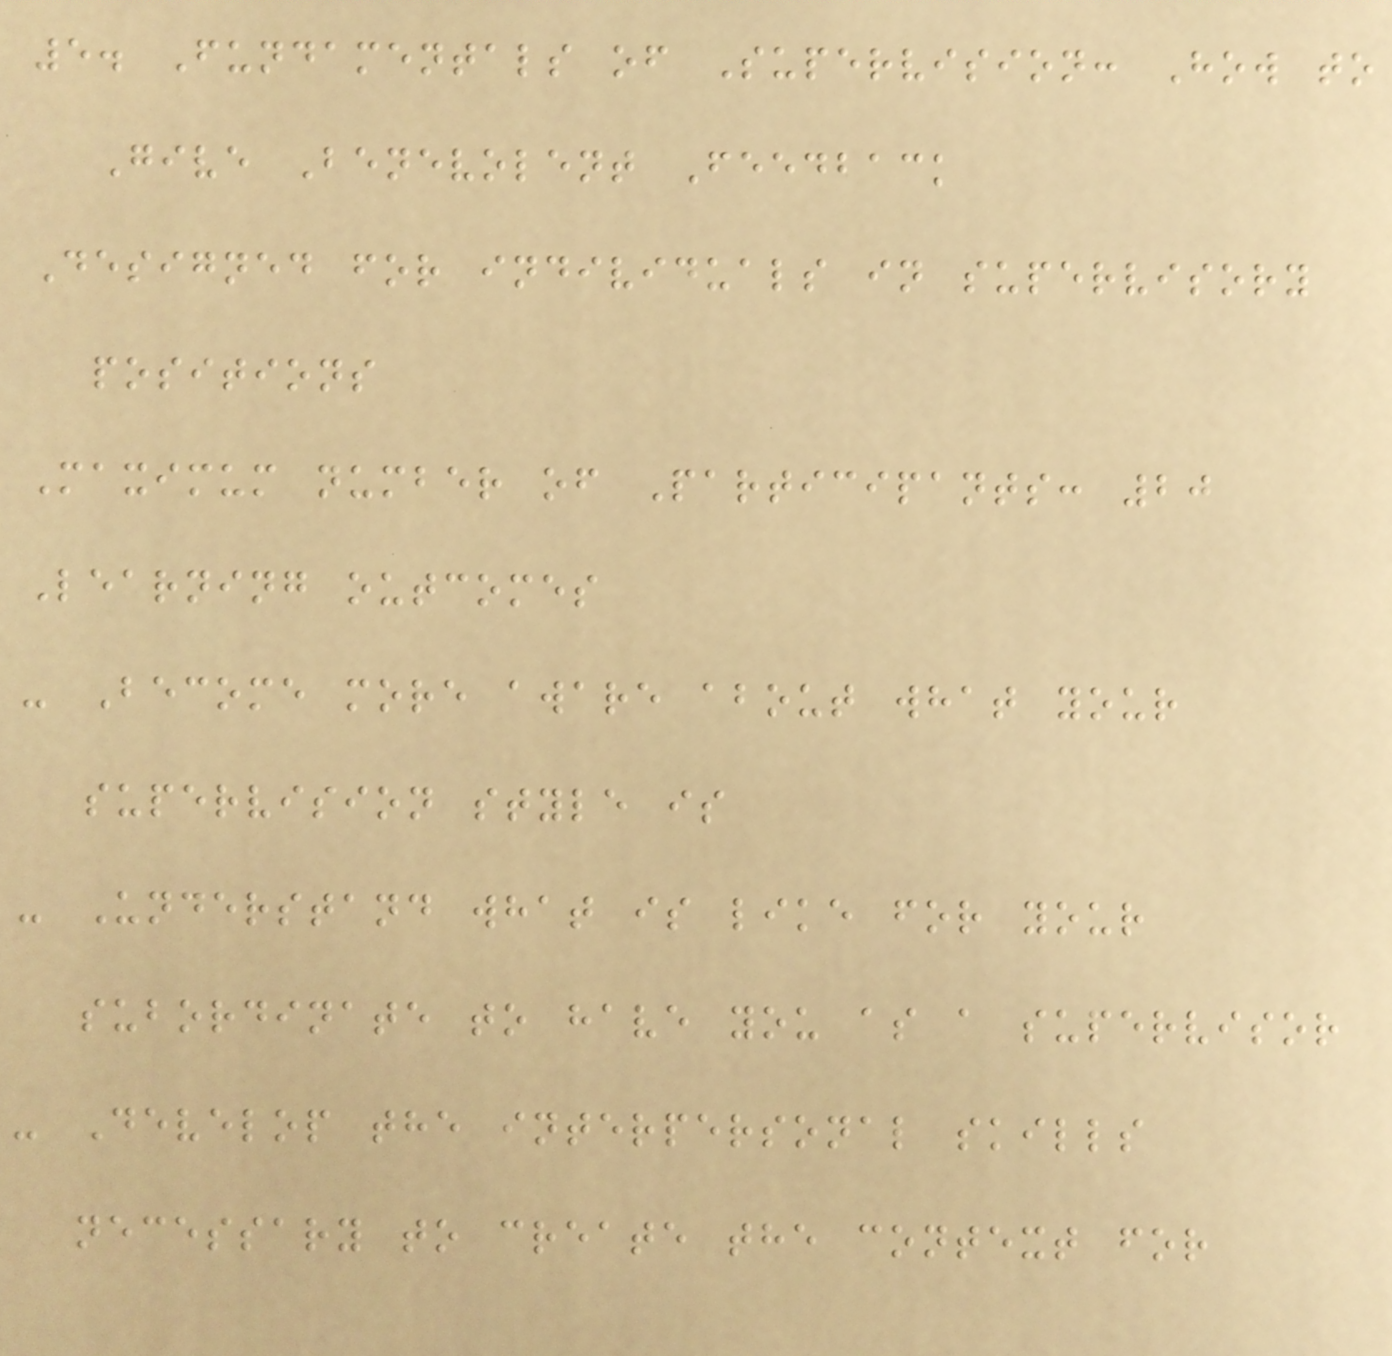5. Fundamentals of Supervision: How to
Give Benevolent Feedback
Designed for individuals in supervisory
positions
Maximum number of Participants: 20
Learning outcomes
- Become more aware about what your
supervision style is
- Understand what is like for your
subordinate to have you as a supervisor
- Develop the interpersonal skills
necessary to create the context for
